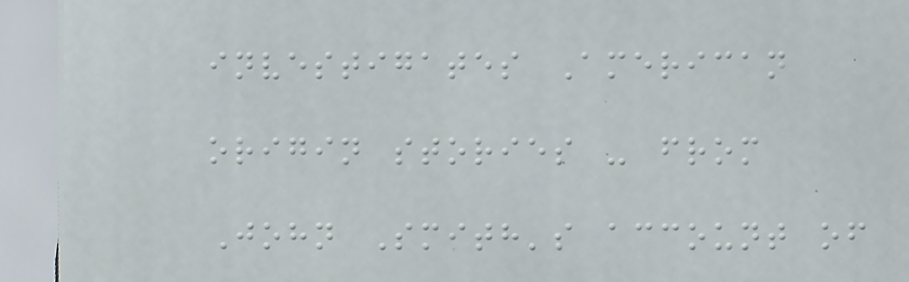investigates American
origin stories - from
John Smith's account of
